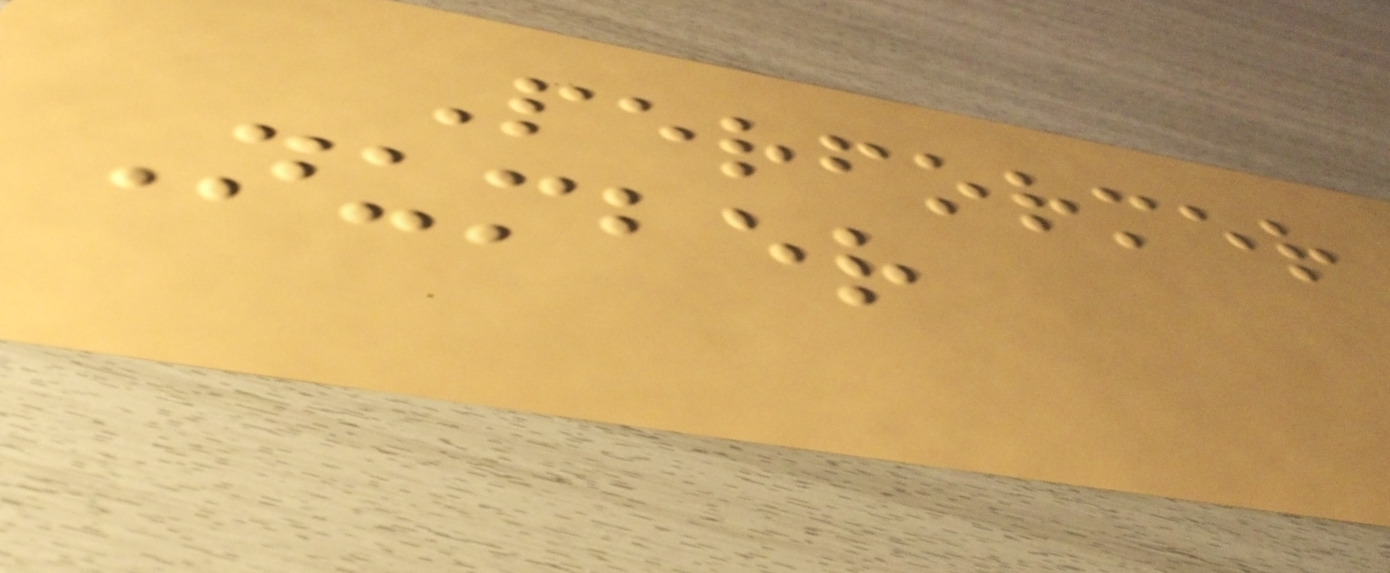Performer
Number
